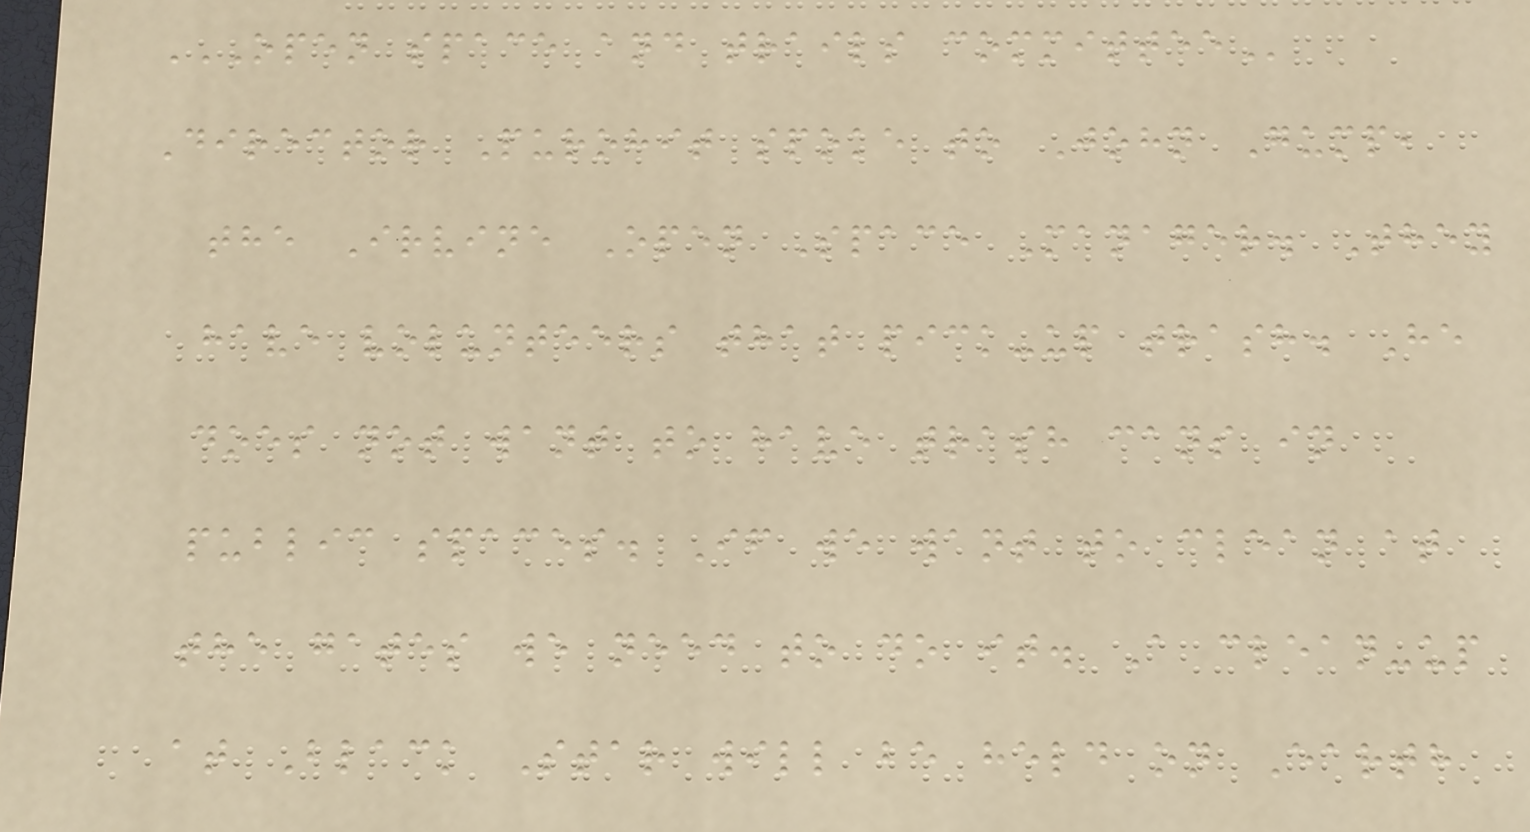OPEN SPACE AND TRAILS COMMITTEE
Director Purohit spoke to John Gump,
the Irvine Open Space Manager. They
have volunteers that pick-up trash. He
does not want to have trash cans in
public spaces. If we want to clean at
the gates we need to do it. A clean-up
at Black Star will be held on Earth
